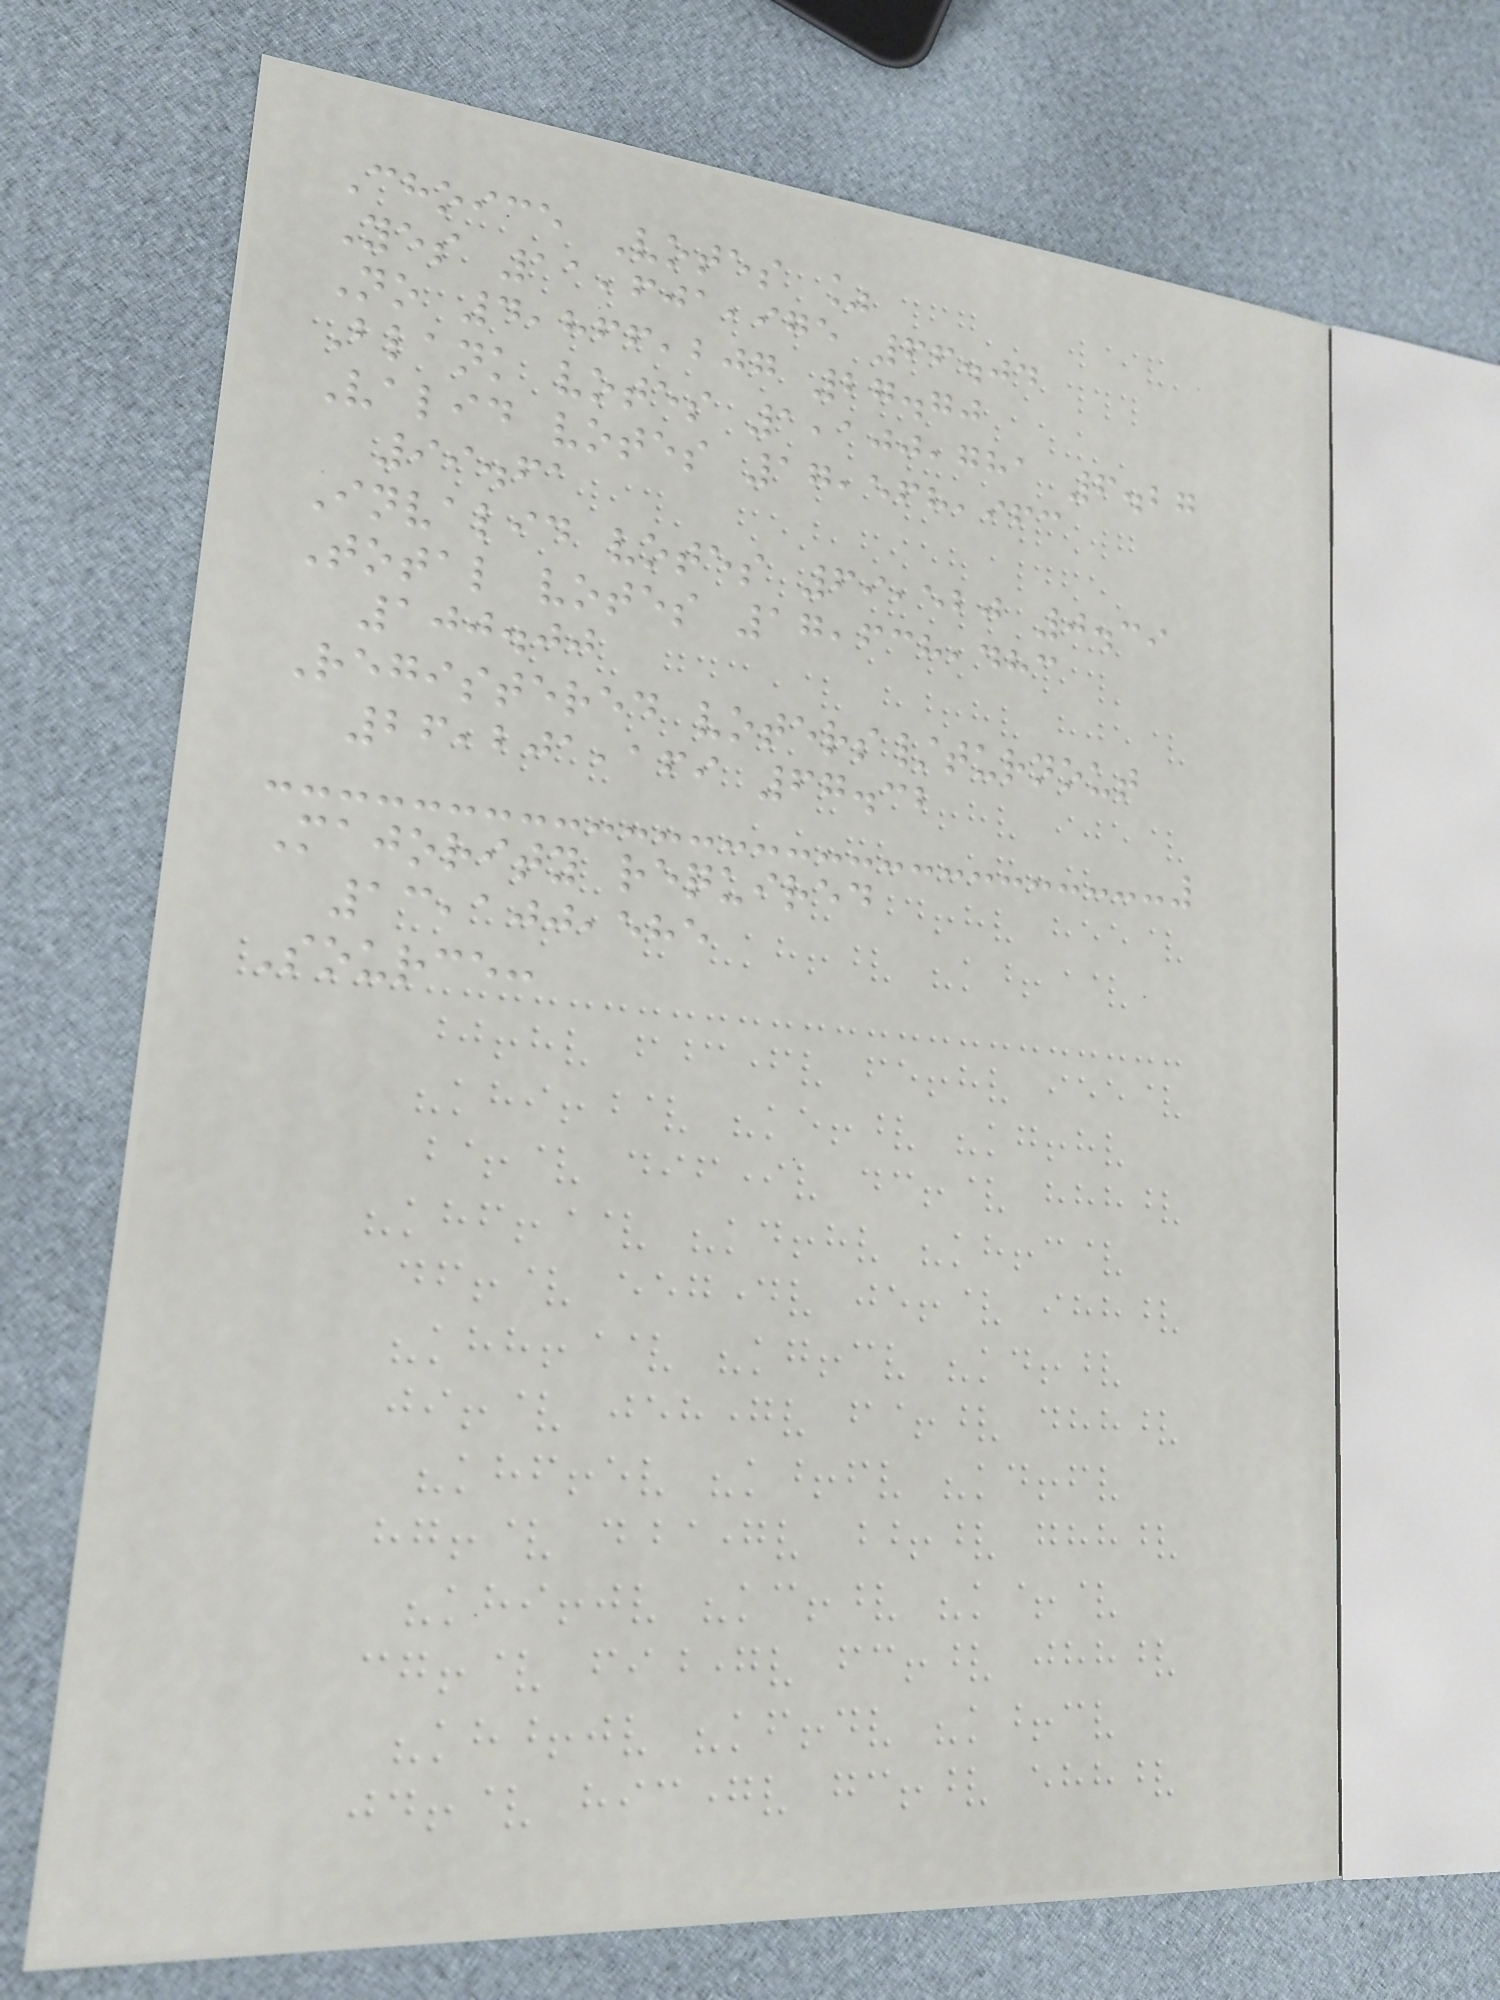Choice Votes %
Yes 11,601,975 66.04
No 4,866,207 27.70
Blank votes 1,100,781 6.27
Valid votes 17,568,963
99.61
Invalid votes 69,520 0.39
Total votes 17,638,483
100.00
Registered voters/turnout
26,201,169 67.32
Majority required
13,100,585
Source:
